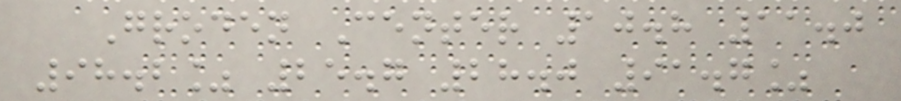Groden Center 10.8 11.0
98.2% 25.7 28.0 91.7%
